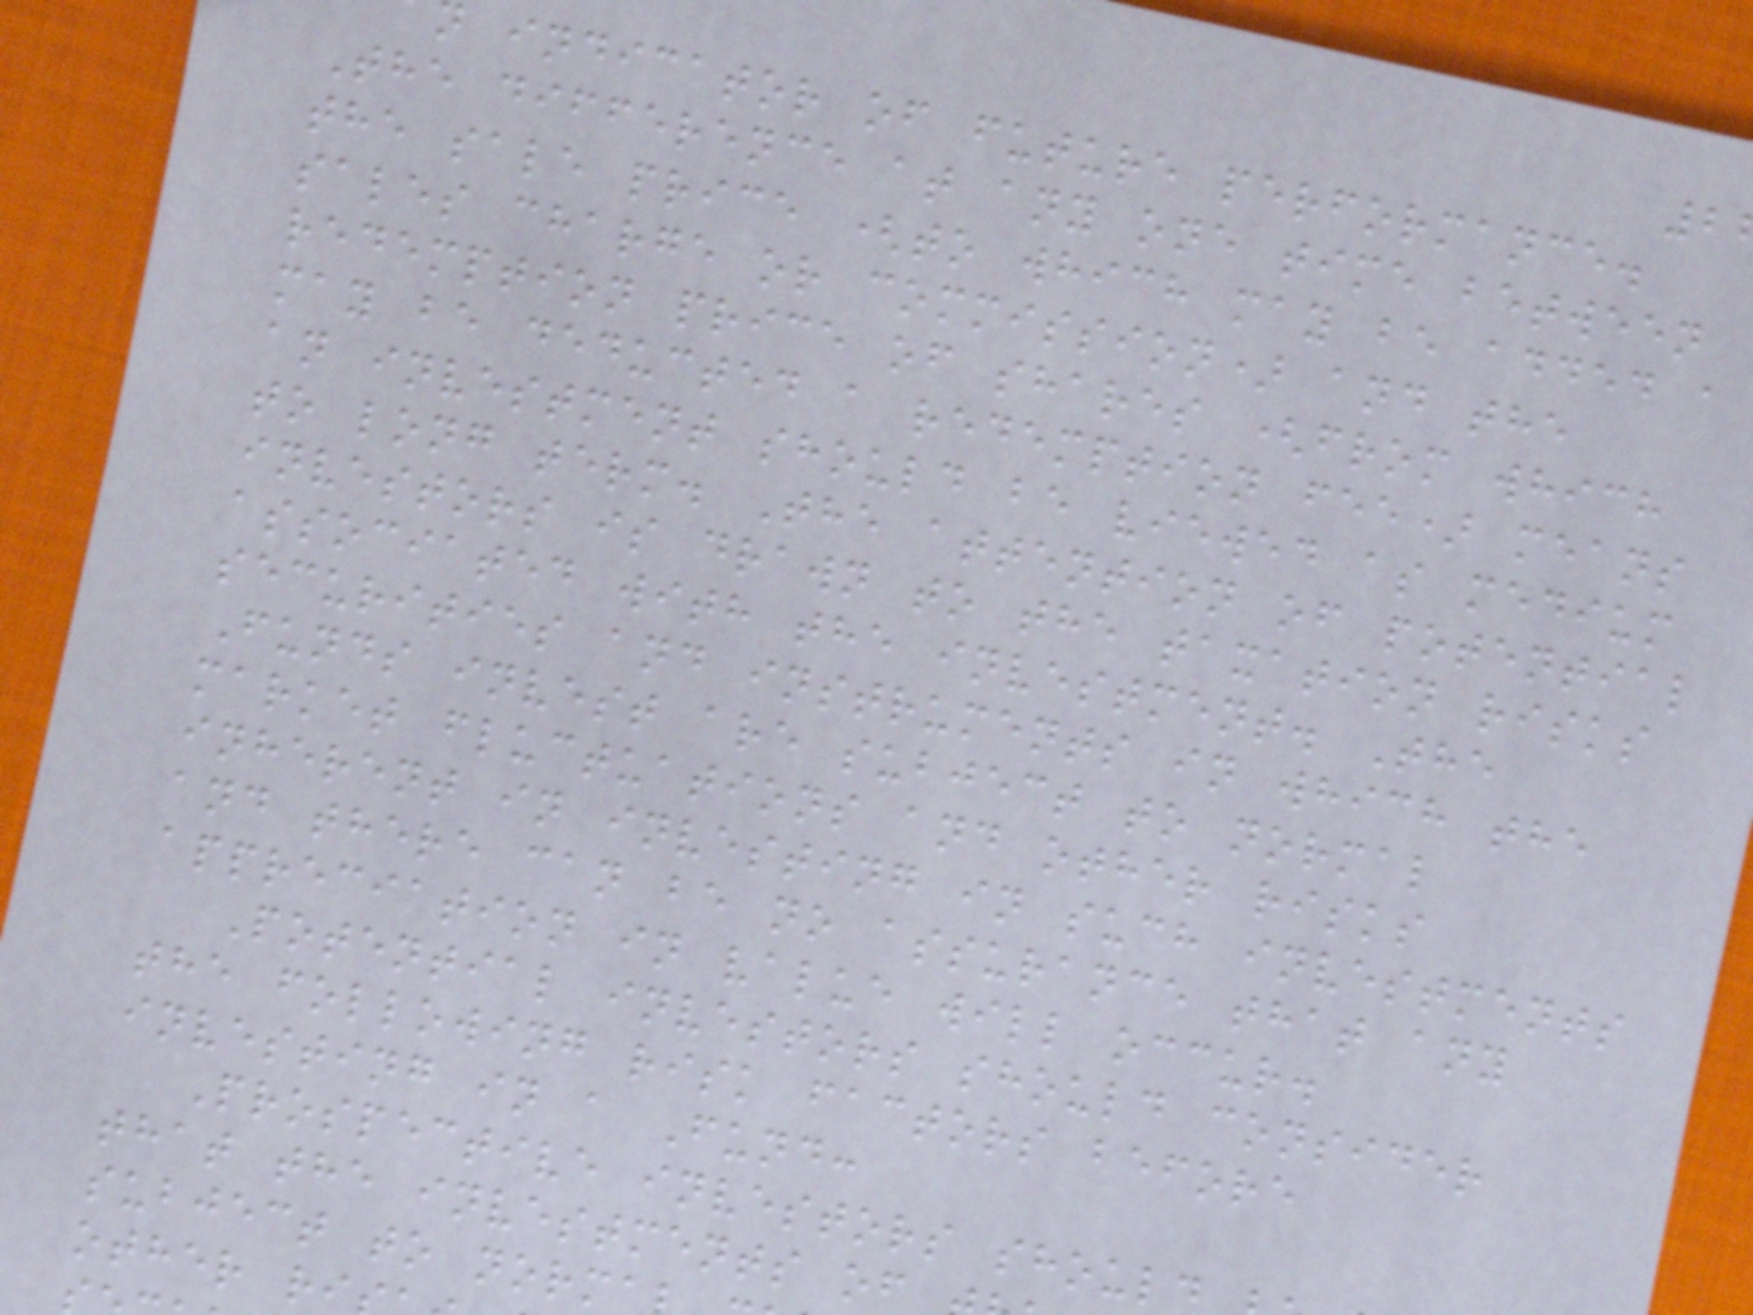indicator of future performance.
The difference at any one time between
the sale price (to which may be added a
sales charge or commission) and the
redemption price of shares (from which
may be deducted a redemption fee) means
an investment should be viewed as medium
to long term. The attention of potential
investors is drawn to the taxation risks
associated with the investment. The
securities and instruments in which the
Funds invest are subject to normal
market fluctuations and other risks
inherent in investing in such investments
and there can be no assurance that any
appreciation in value will occur.
Potential investors should consider
the following risk factors before
investing in a Fund:
Prospective investors shoul
that the investments of
subject to norm
